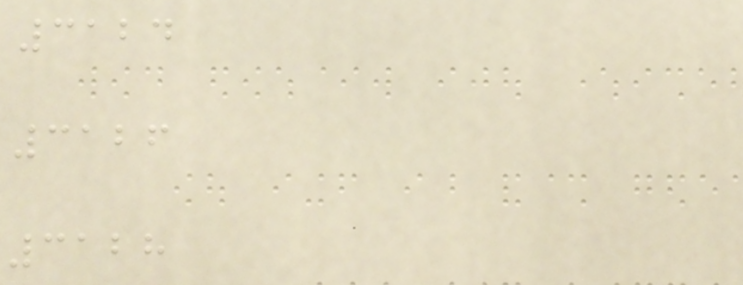3124
3126
3128
